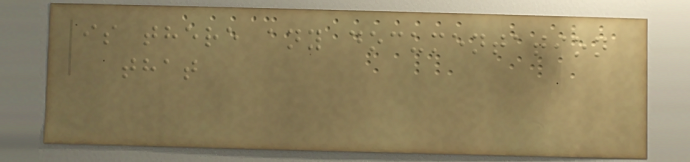is there any documentation
that
